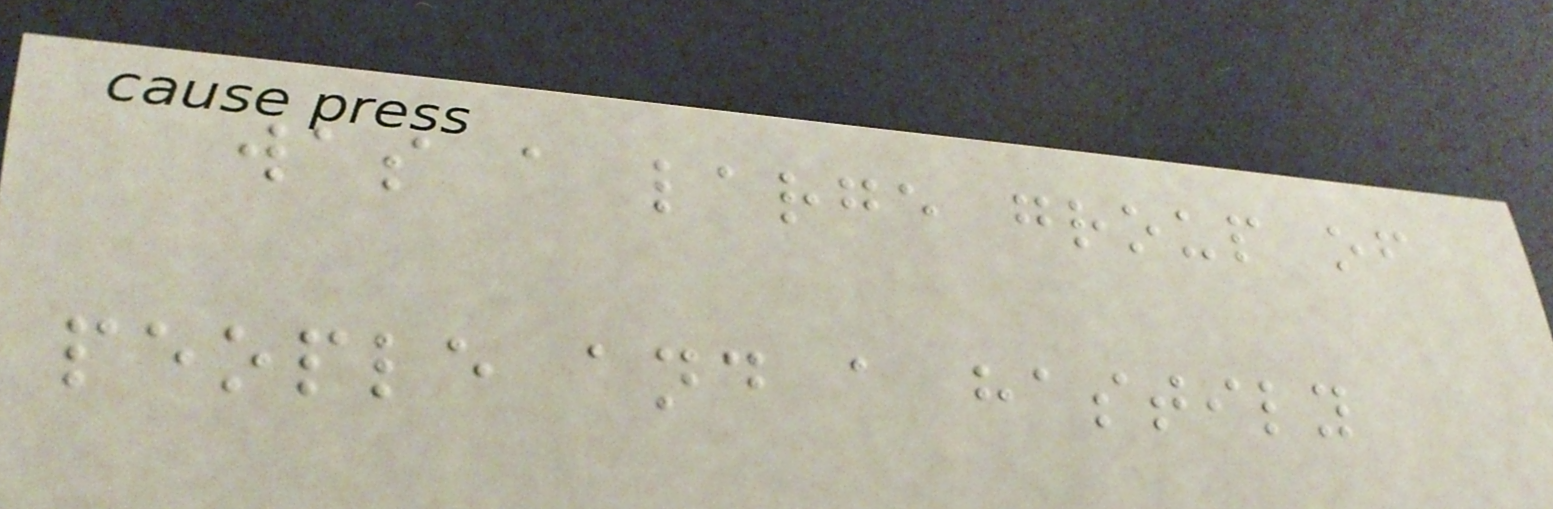was a large group of
people and a hastily
